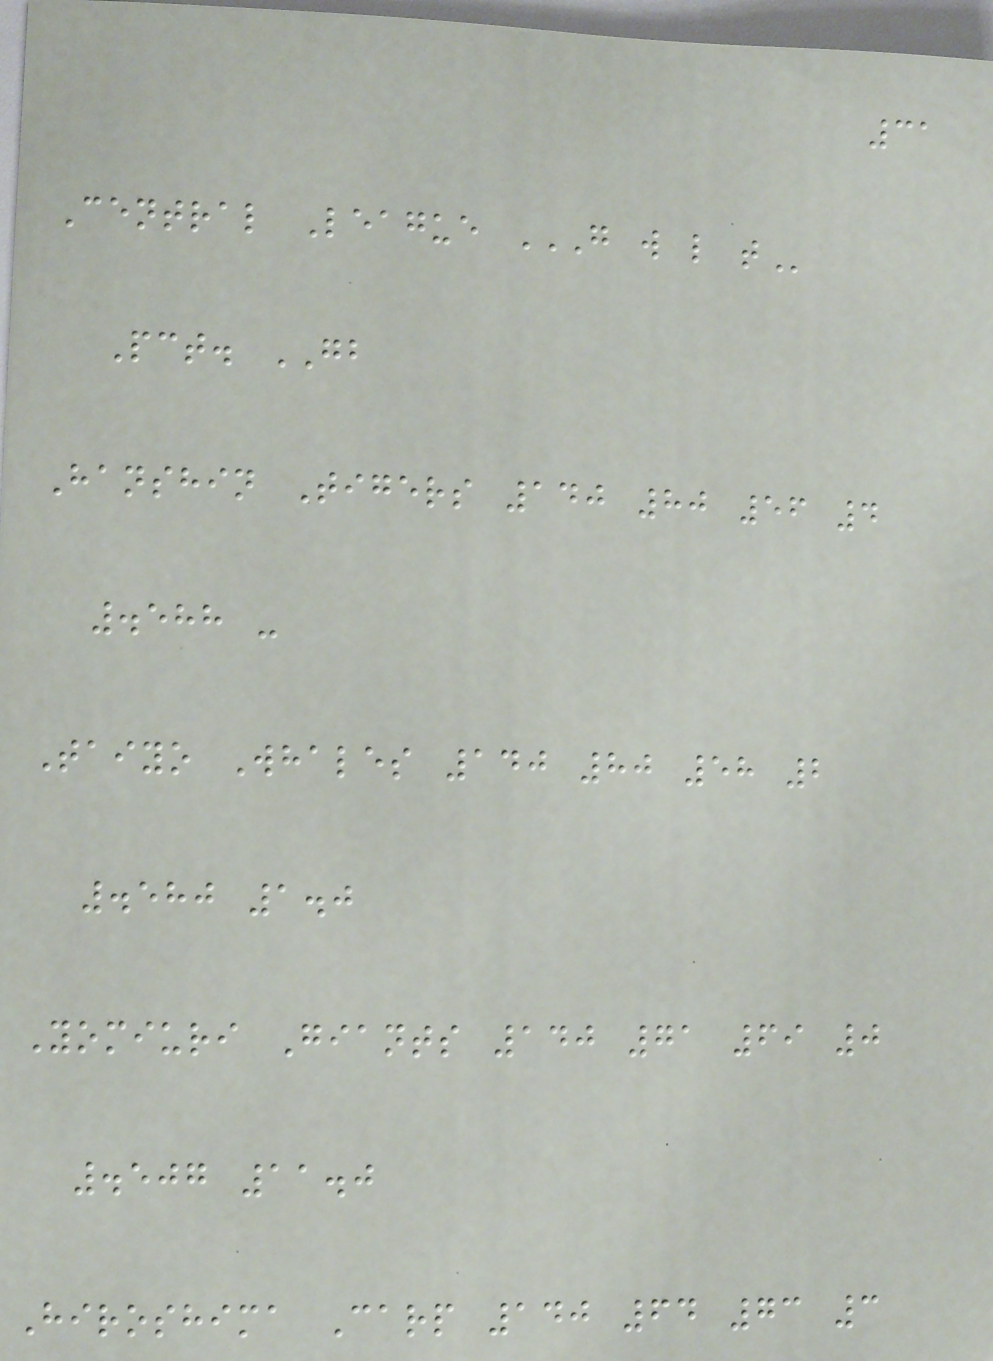31
Central League G W L T
Pct. GB
Hanshin Tigers 140 80 56 4
.588 -
Taiyo Whales 140 80 58 2
.580 1.0
Yomiuri Giants 140 71 69 0
.507 11.0
Hiroshima Carp 140 64 73 3
